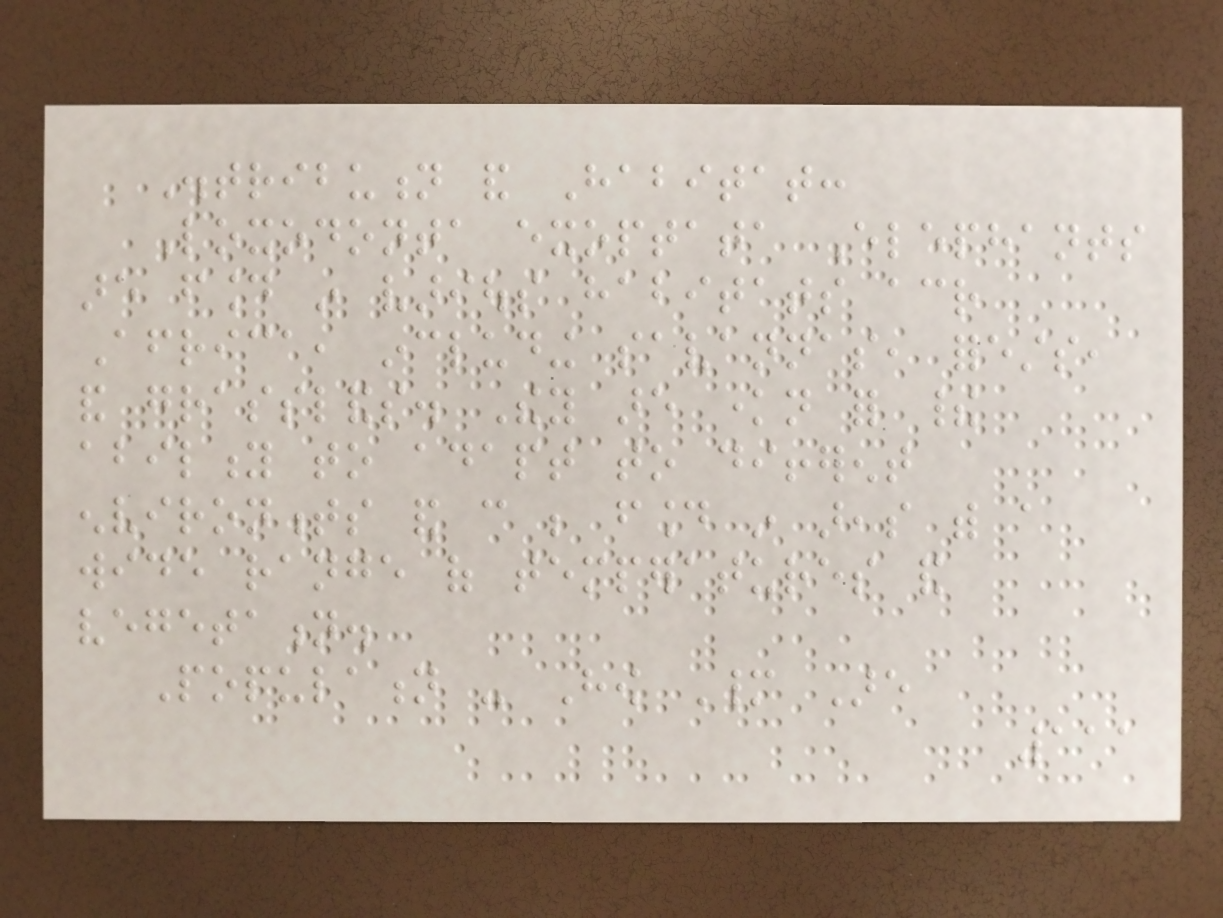Distribution and Habitat:
Loxodonta exoptata Elephants
are found in various habitats across
Africa, including savannas, forests,
and grasslands. They are known for their
ability to adapt to different
environments and can be found in areas with a
wide range of temperatures and
vegetation.
Population - How Many Are
111
